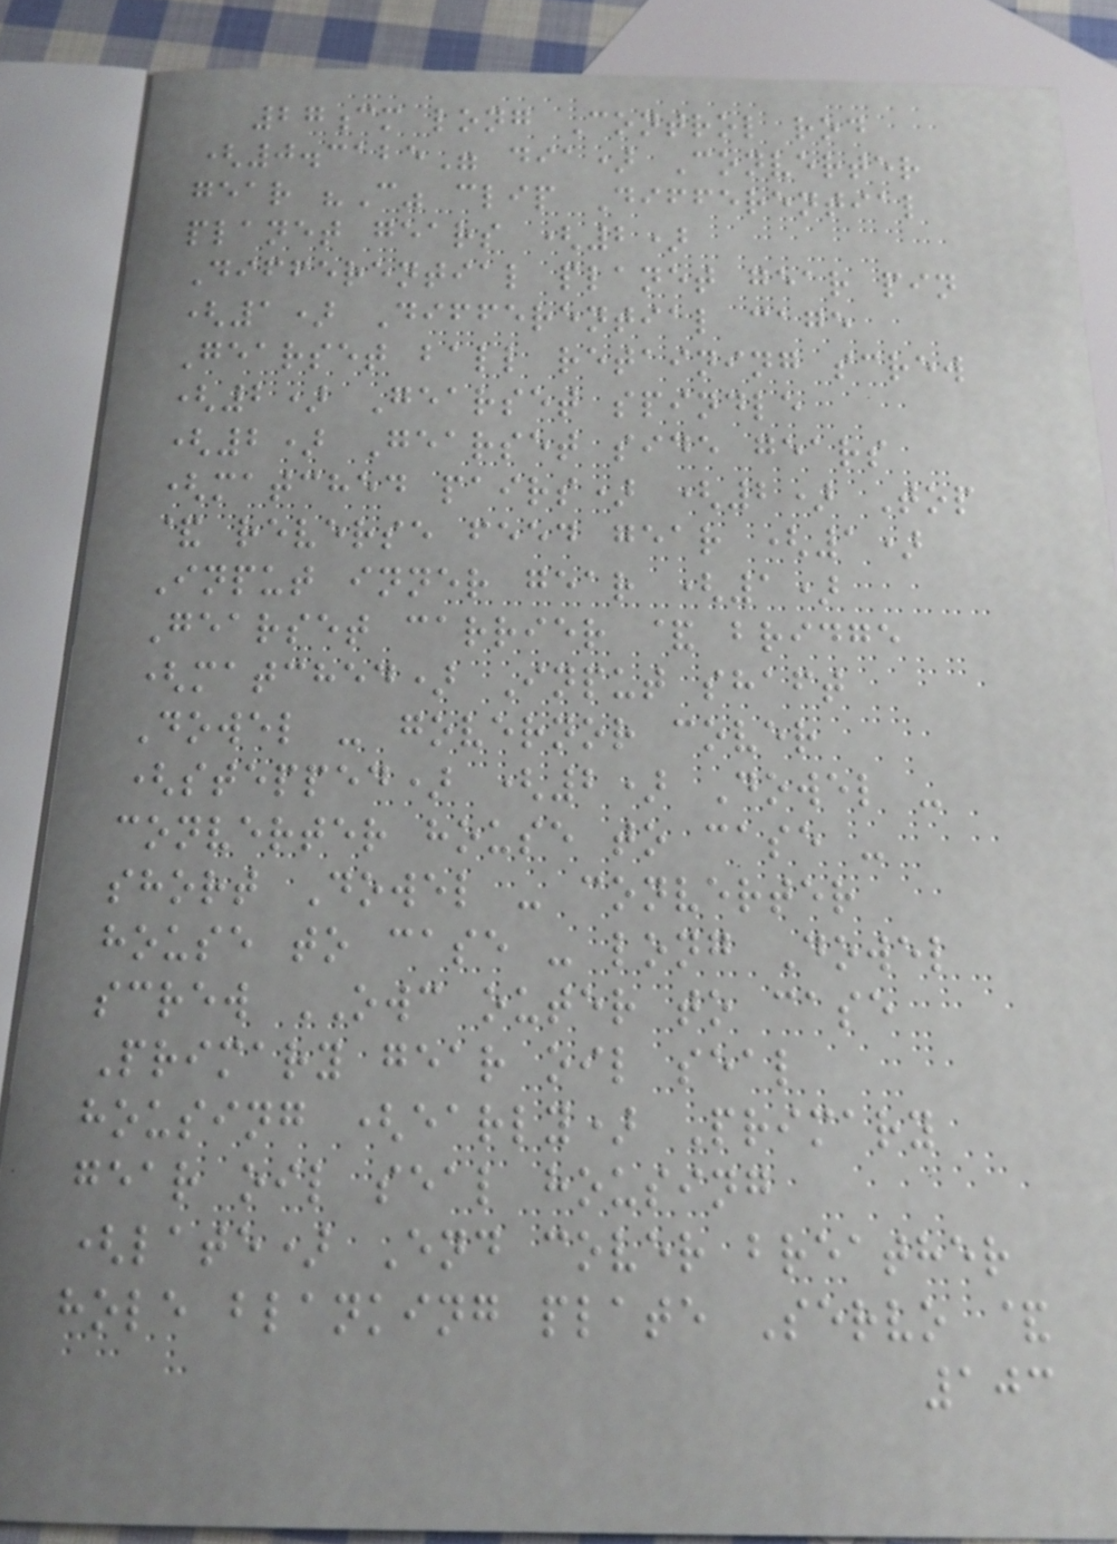27cm long Control rod
(0.3125" dia) Converter
gear "C" clip Differential
planet gears (2)
Differential planet gear pin
(1) Differential cage
Gearset ball retaining screw
(2) Gearset spindle
(2) Gearset side gears
(matched pairs) (2) Top
& reverse feed gear (1)
Input inner gear (1)
Gearset carrier & bridge
(matched) Input shaft
Dowel - governor cover
(stepped) (2) Dowel -
converter house to case -
short Dowel - converter
house to case - long Dowel
screw OWC outer to case
Primary gear oil seal
housing (early) Primary
gear oil seal housing
(late) End cover breather
hole blanking plate Servo &
103
